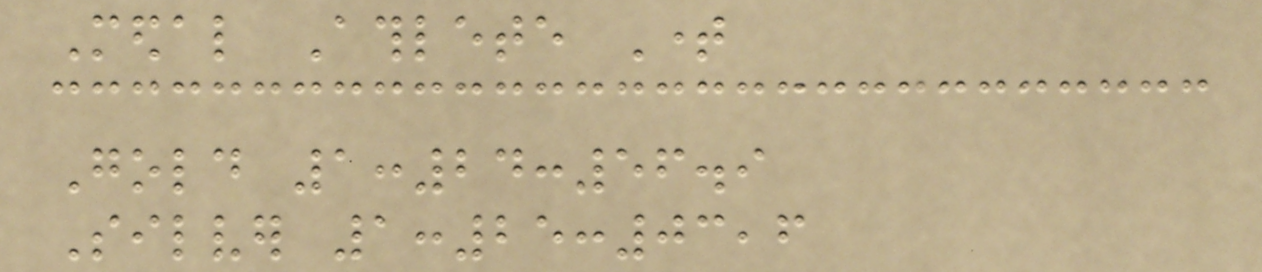Medal Athlete Time
Gold 1:24:56.9
Silver 1:25:03,6
